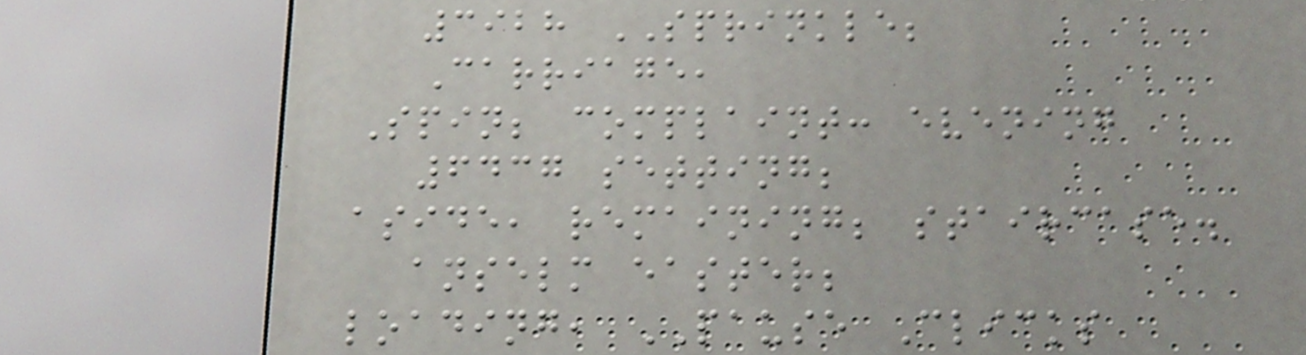3928 SPRINKLE;
Carriage,
Spin; complaint: evening
6437 setting;
aside, remaining; staircase.
anselm easter;
loading, PAUSE Clicks
